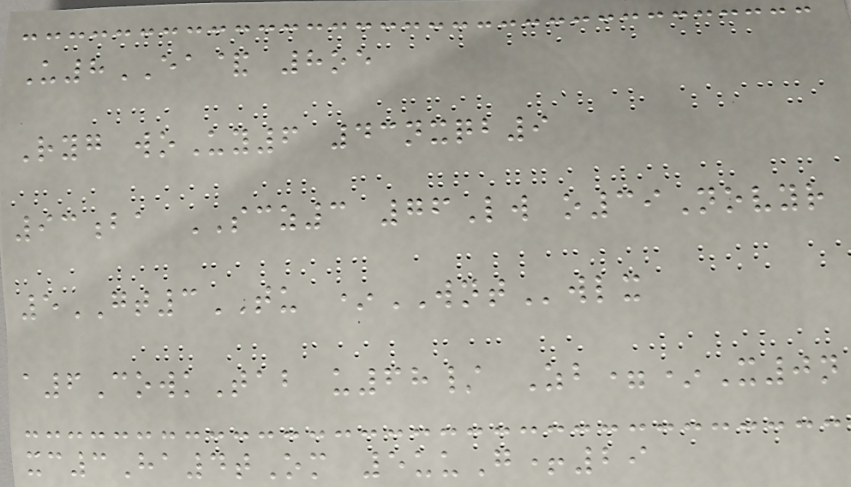U8EA& 8oe
Ryg woUy6 43nxqb9
93ba SCZ3 76Lw o39Novyr
5GT3TU *WNTwlx
a6CowkTab u68/ Zb=*X0n
xc3Ha4tOm 5uuG+29
